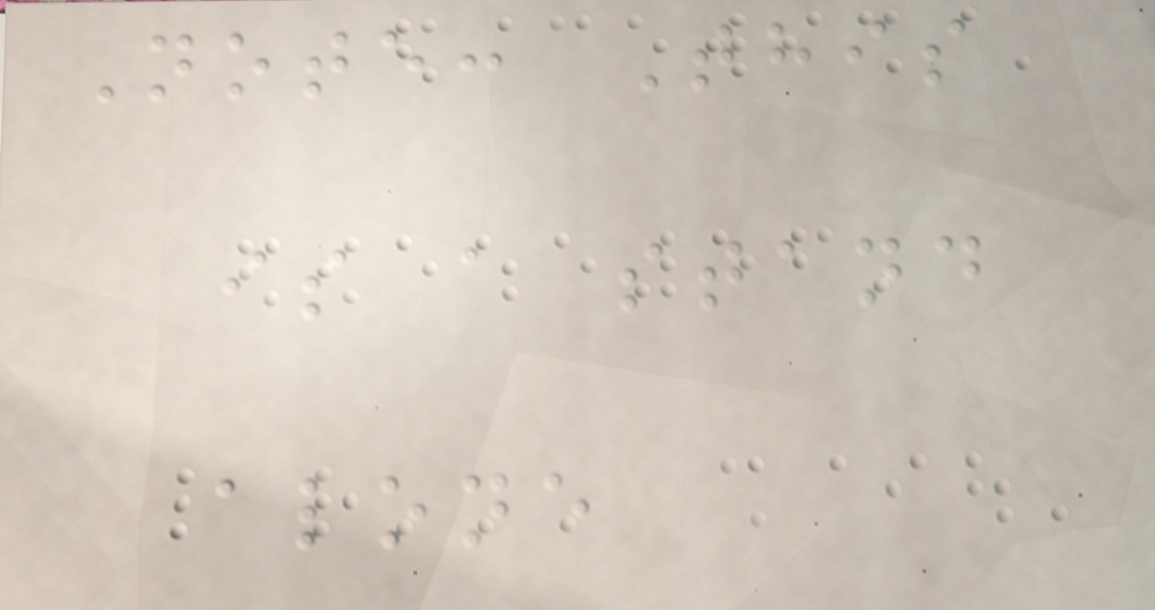Note: This
is a stand
alone
